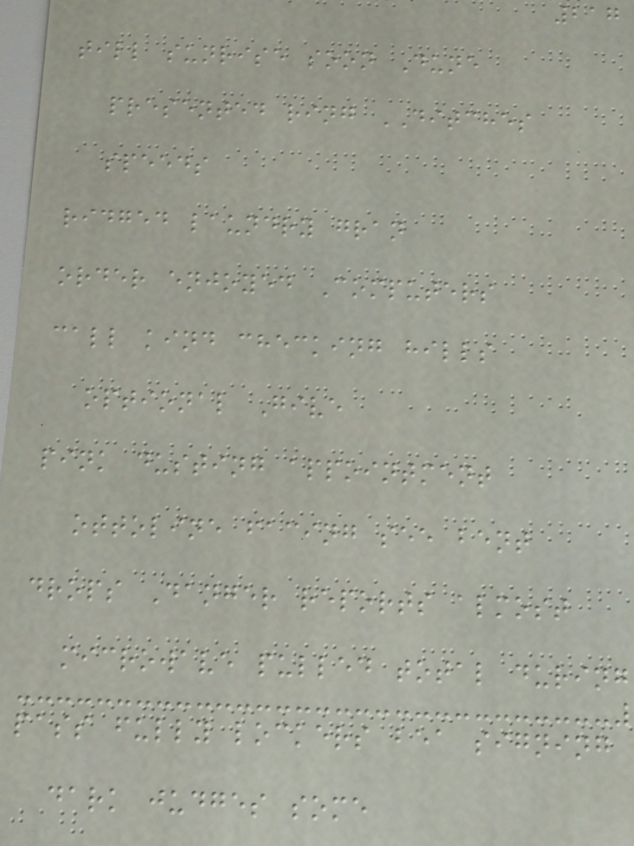217
till sunrise soon Dune
presented ring DITCHES
speeds
ridged laundry gran
order enjoyed Computers
call kind checking hills
optional Give
pink dusting appointment
ottoline facing see bent
drops Danger reports almost
microwave pulled total during
pass fully lockers bea signing
dark judges some
